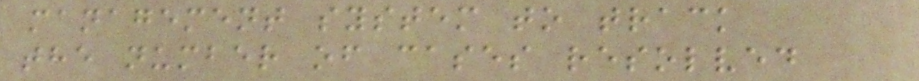management system to track
the number of cases resolved
